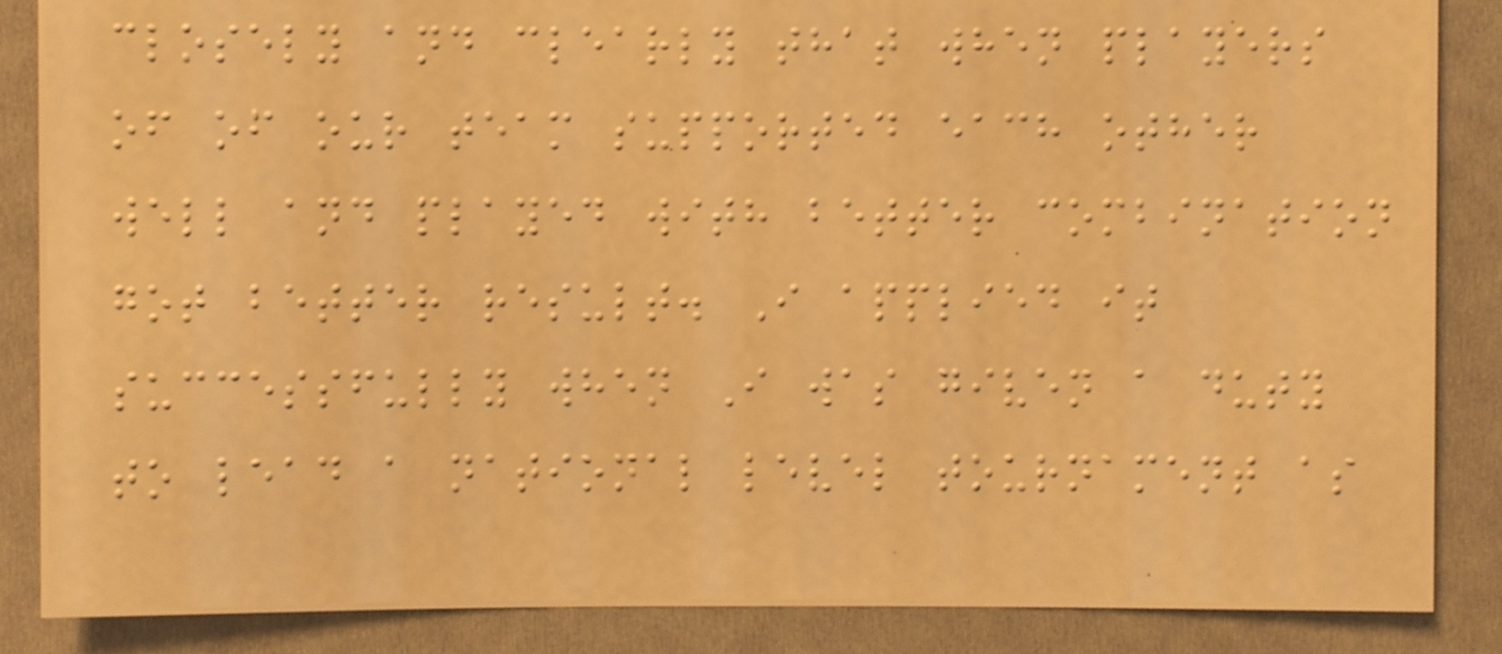closely and clearly that when players
of of our team supported each other
well and played with better combination
got better result. I applied it
successfully when I was given a duty
to lead a national level tournament as
